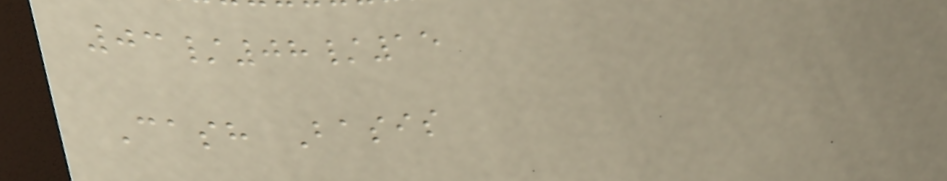03/08/15
Cash Basis
